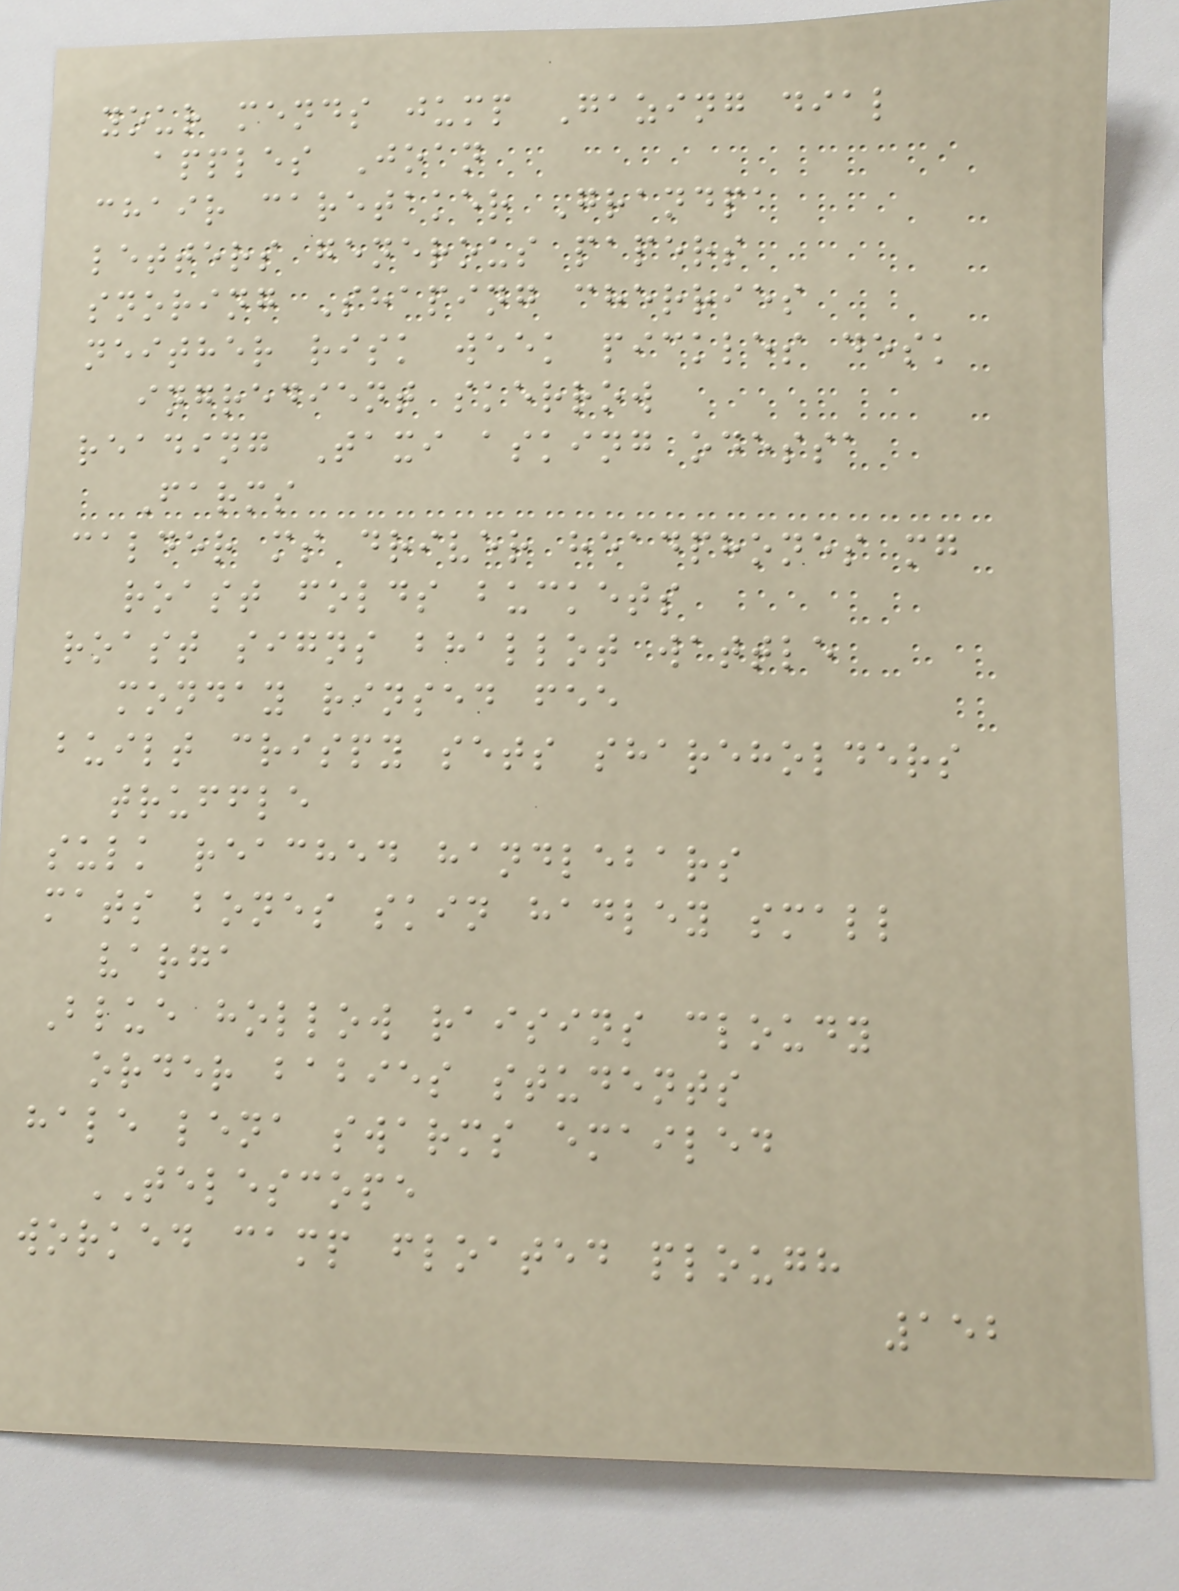your mends jump Gazing dial
apples Joan
chair caretaker Grandpa
letters generous papers
snoring Shaping cherries
neither risk week pickles desk
ingredient skerrow
reading Taxi asking odessa
Farms
calder ms driver headphones mg
roast folds buckets
roast signs bhallot wattle
monday rinsed fee
built crispy sets shareholders
truffle
sulk reached handlebars
mats bones skin hadley small
varga
Blue hollow raisins cloudy
order babies students
hale lena swarms emailed
TELESCOPE
worked camp floated plough
152
